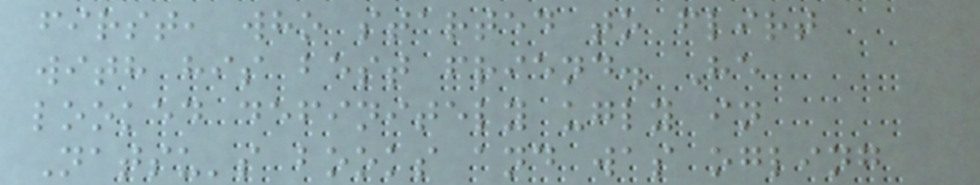first, who started to flirt
with his best friend. He
looked definitely ugly in
Natsu's books and was ogling
